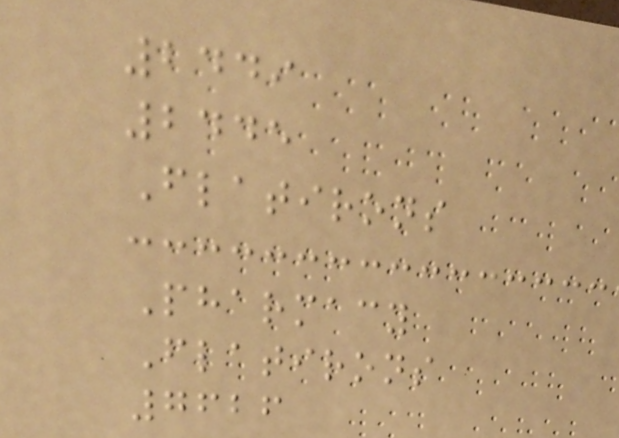2449
2445
Flatirons
Pharmacy
Flatirons
7626
